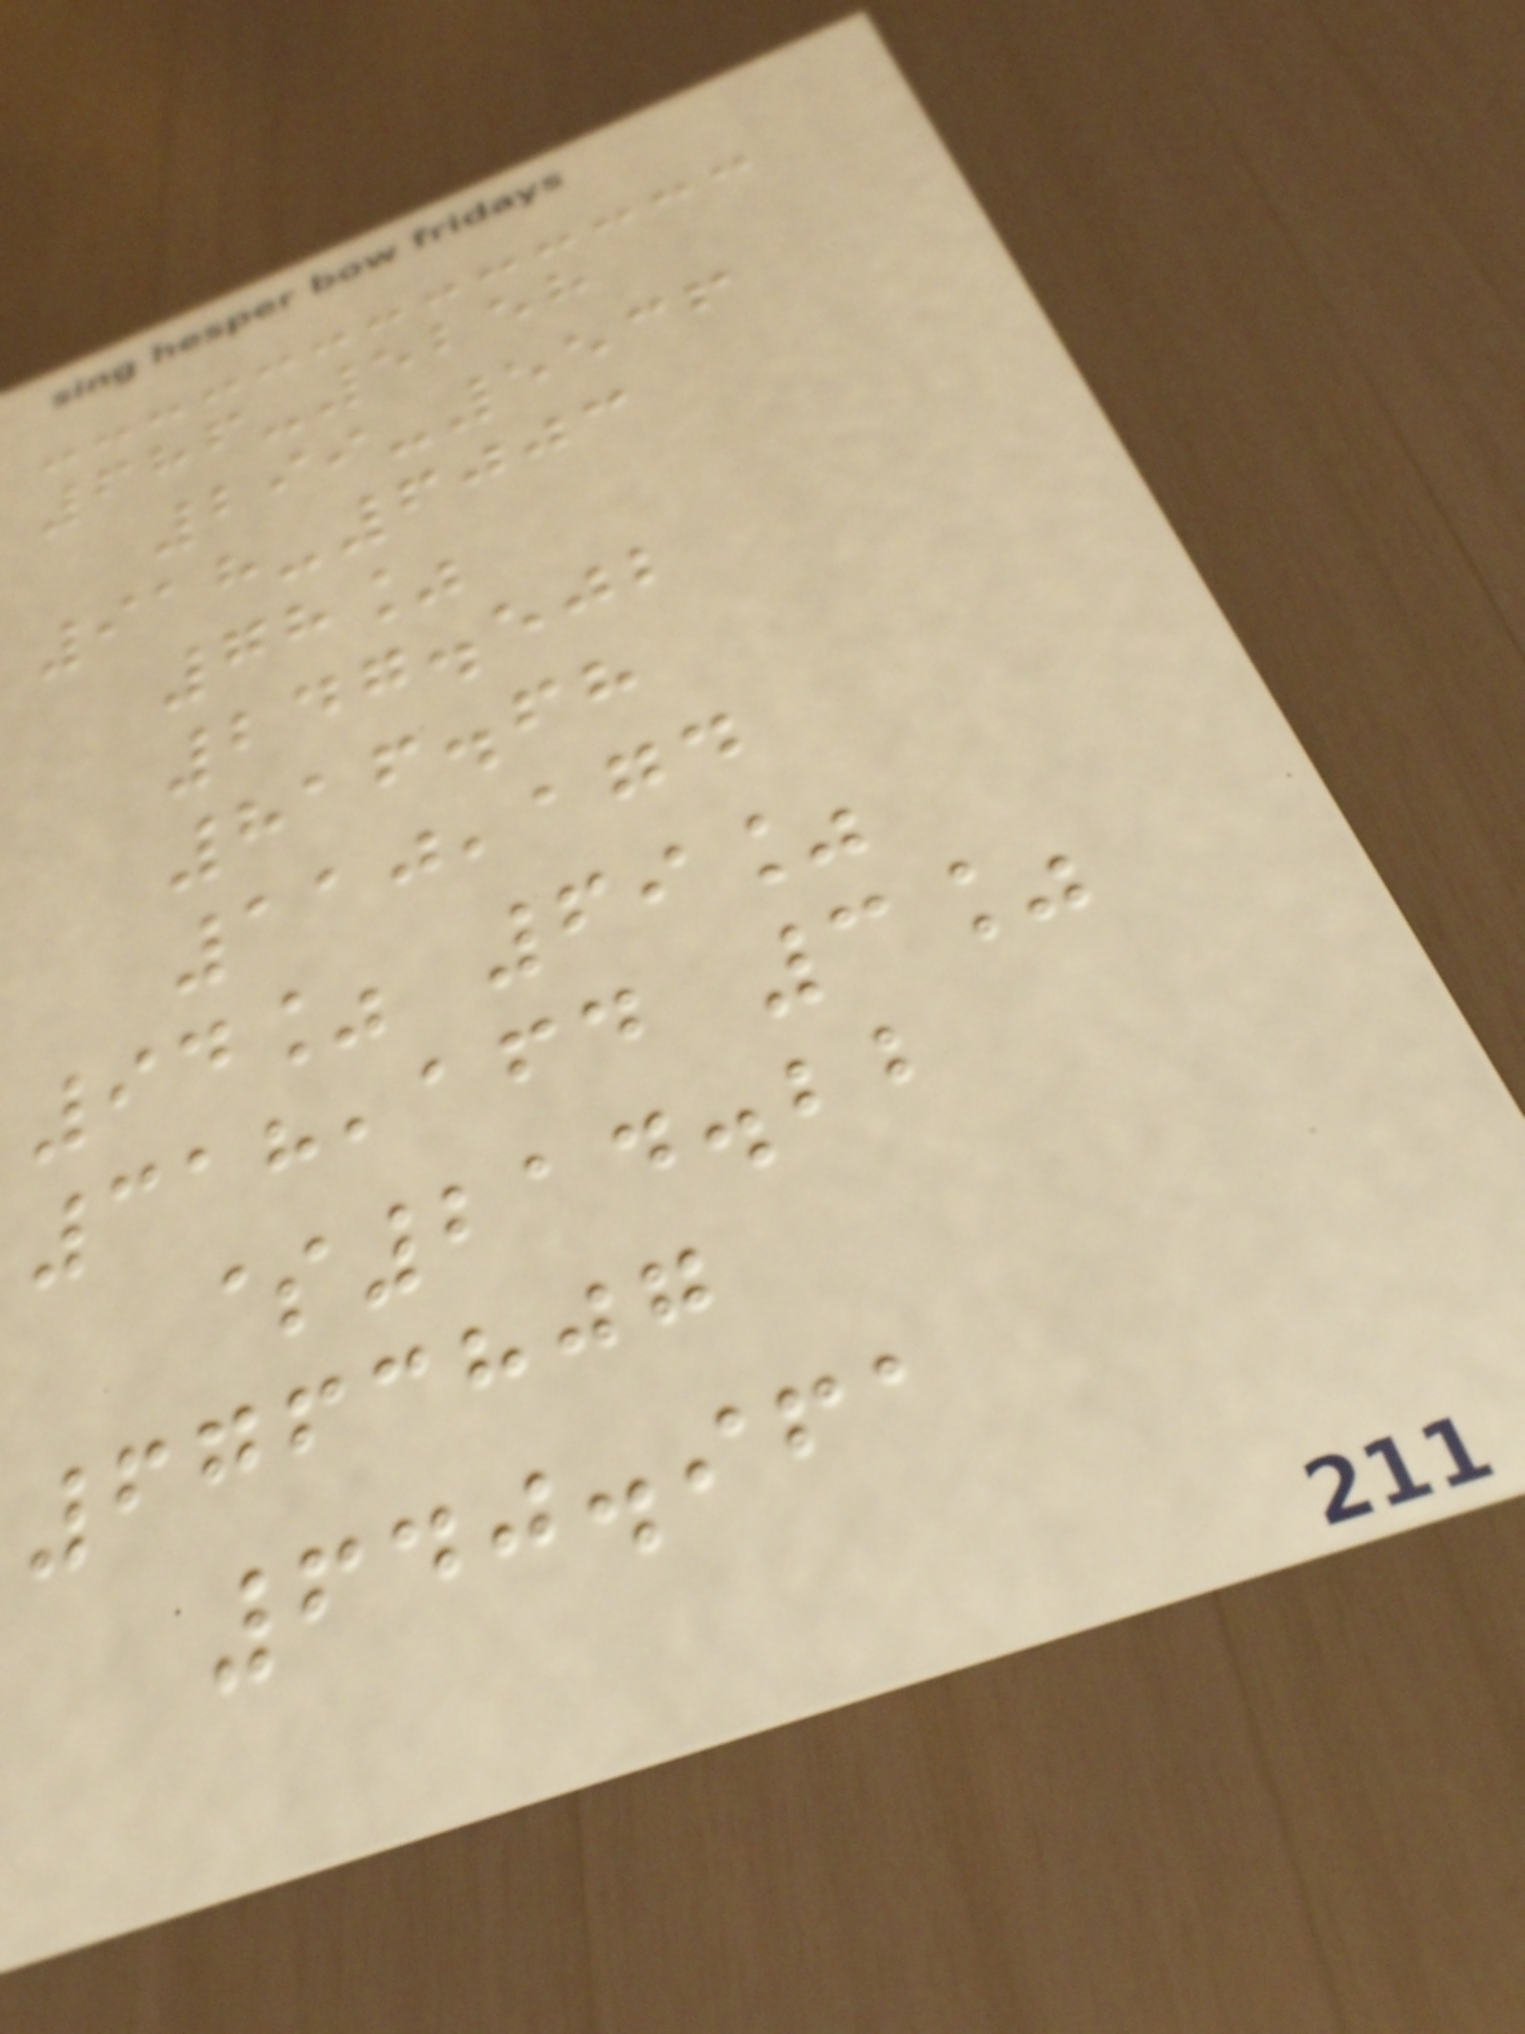686-5258
299-5536
918-6003
78%
247.502
816.68
110,174
94% 69%
318,164 3%
$214.22
6763807
640.961
